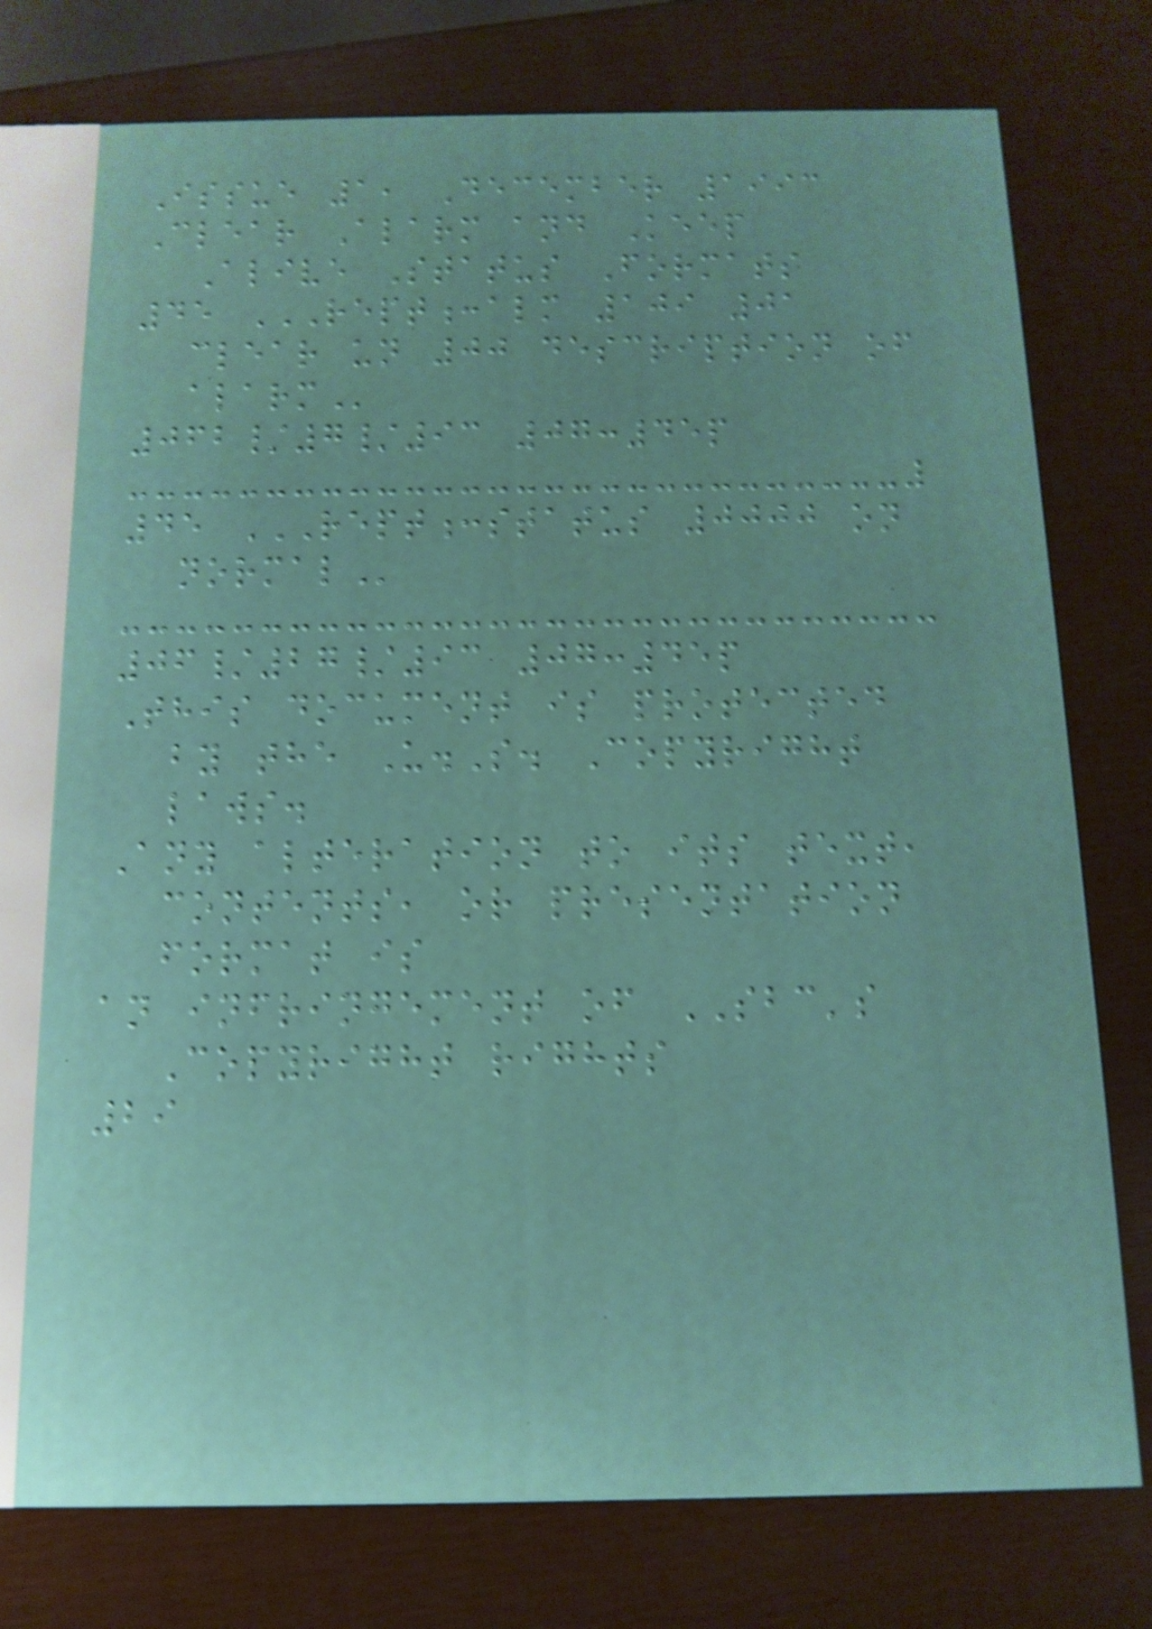Issue 1, December 1993
Clear Alarm and Keep
Alive Status Formats
45 REPT:ALM 109 01
CLEAR UN 00 DESCRIPTION OF
ALARM
062/7/93 07:45p
45 REPT:STATUS 0000 ON
NORMAL
06/27/93 07:45p
This document is protected
by the U.S. Copyright
laws.
Any alteration to its text,
contents, or presentation
format is
an infringement of SBC's
Copyright rights
29
